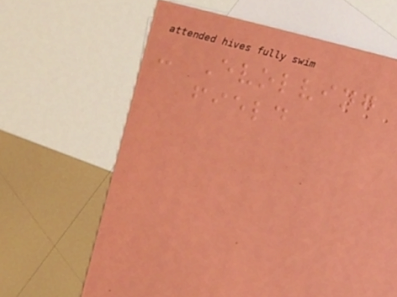- Evolving
field
